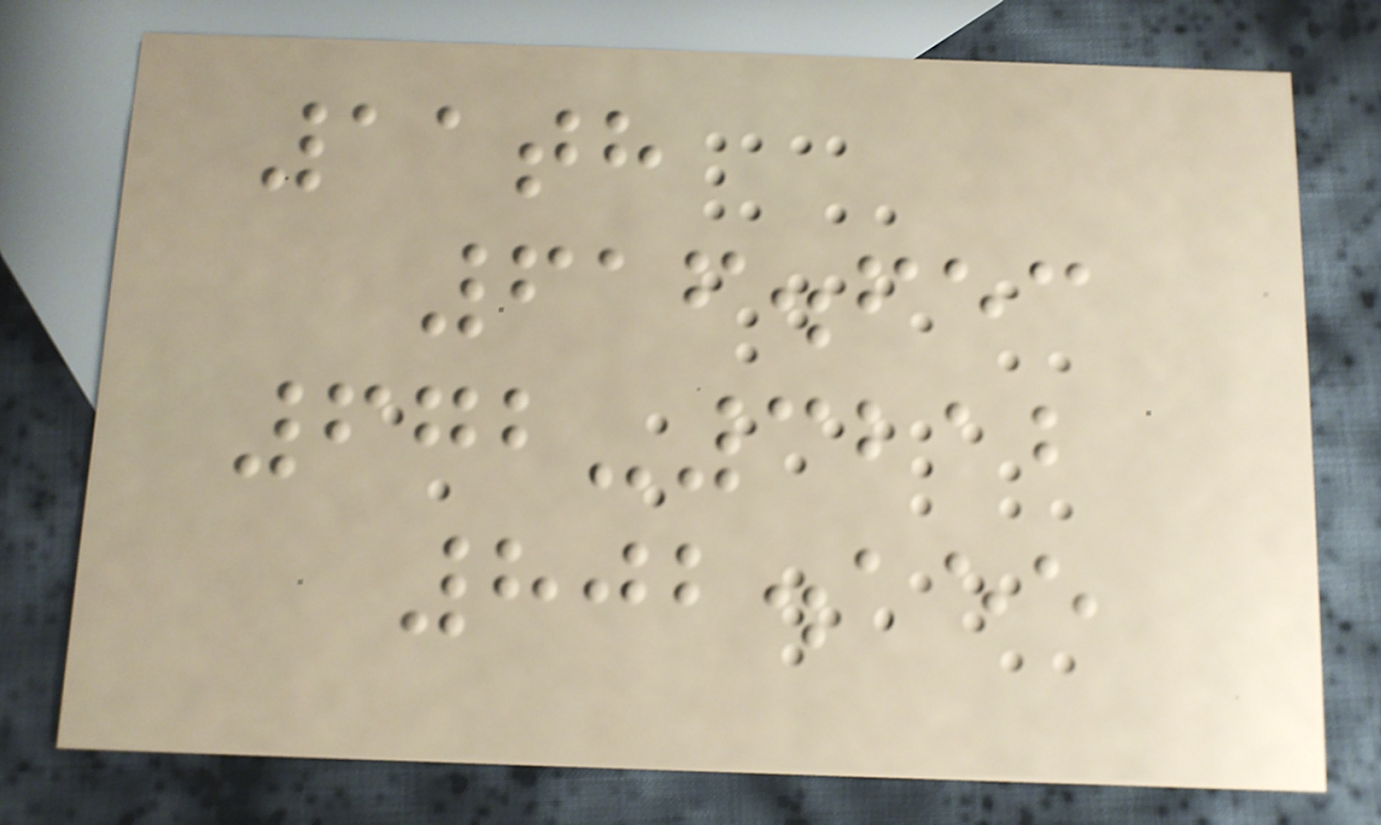11th
616.653
672-3212
802.155
